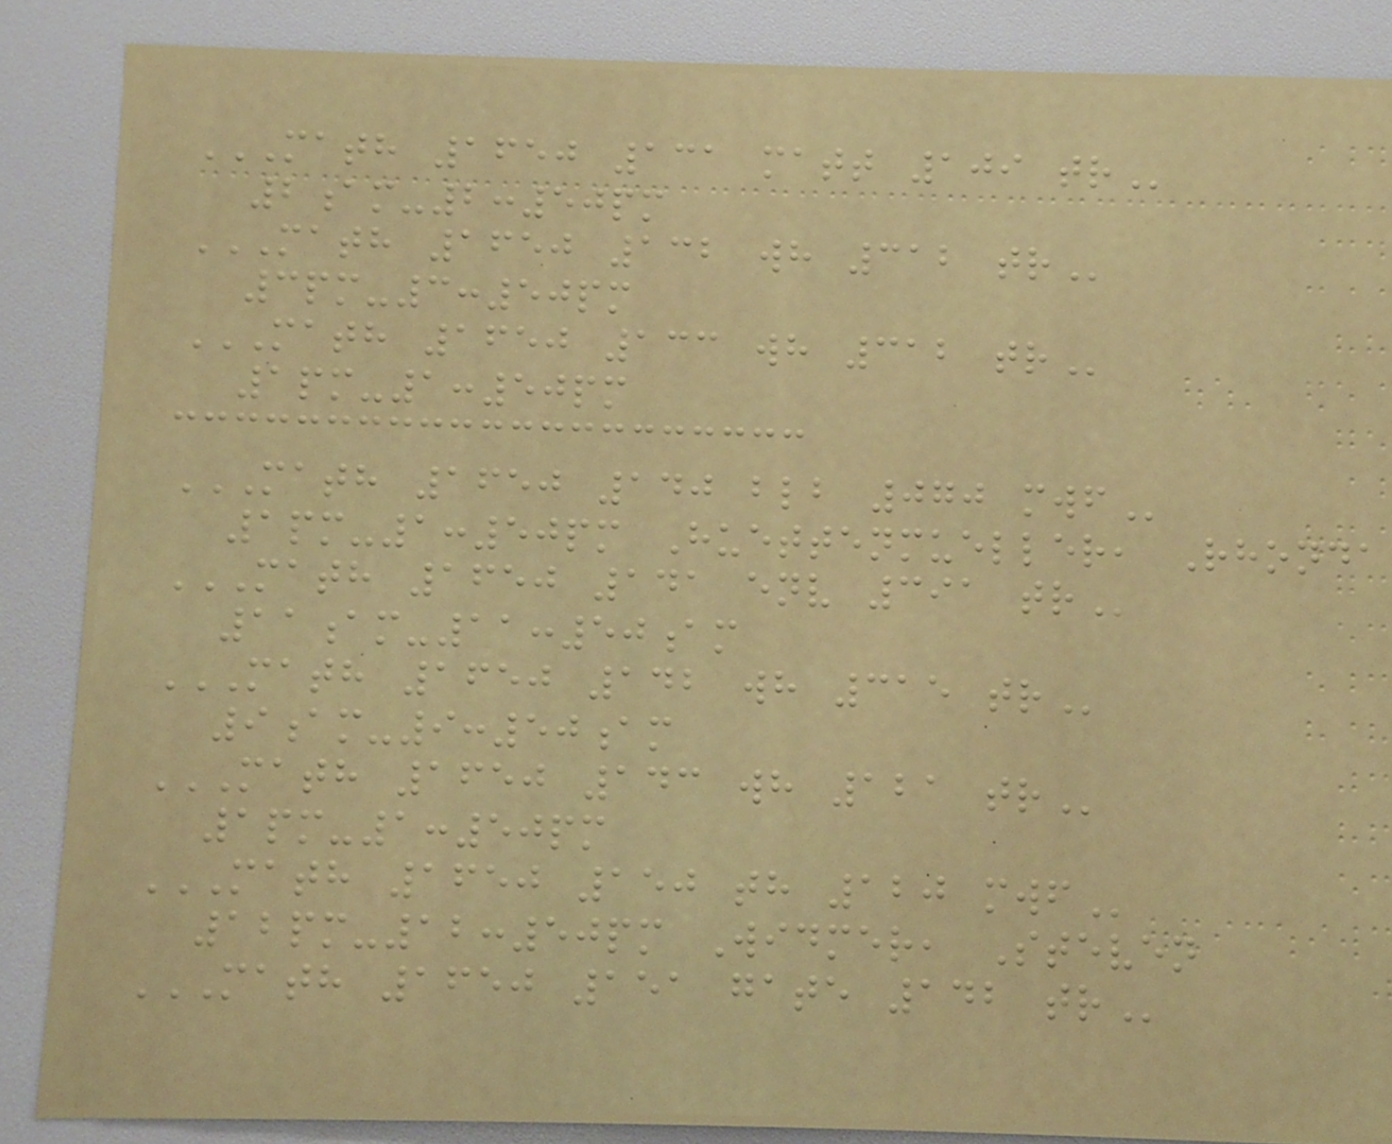MATH 1650 131 MATT 109 TR
2am-2:50pm
MATH 1650 132 WH 312 TR
3pm-3:50pm
MATH 1650 133 WH 312 TR
1pm-1:50pm
MATH 1650 140 BLB 070 MWF
1pm-1:50pm Huettenmueller, Rhonda
MATH 1650 141 ENV 391 TR
11am-11:50am
MATH 1650 142 WH 315 TR
9am-9:50am
MATH 1650 143 WH 121 TR
1pm-1:50pm
MATH 1650 150 TH 120 MWF
12pm-12:50pm Widmer, Steven
MATH 1650 151 GATE 142 TR
